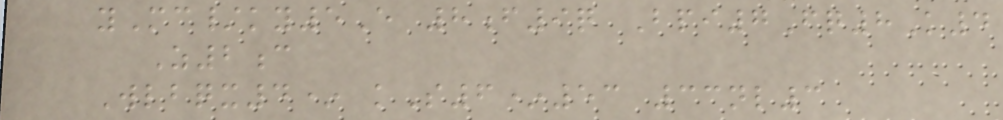yMc/ky5E 8f9q Bpi7Fq8K4
Z2c
Wlbqx4* kS6*53 33nl3
